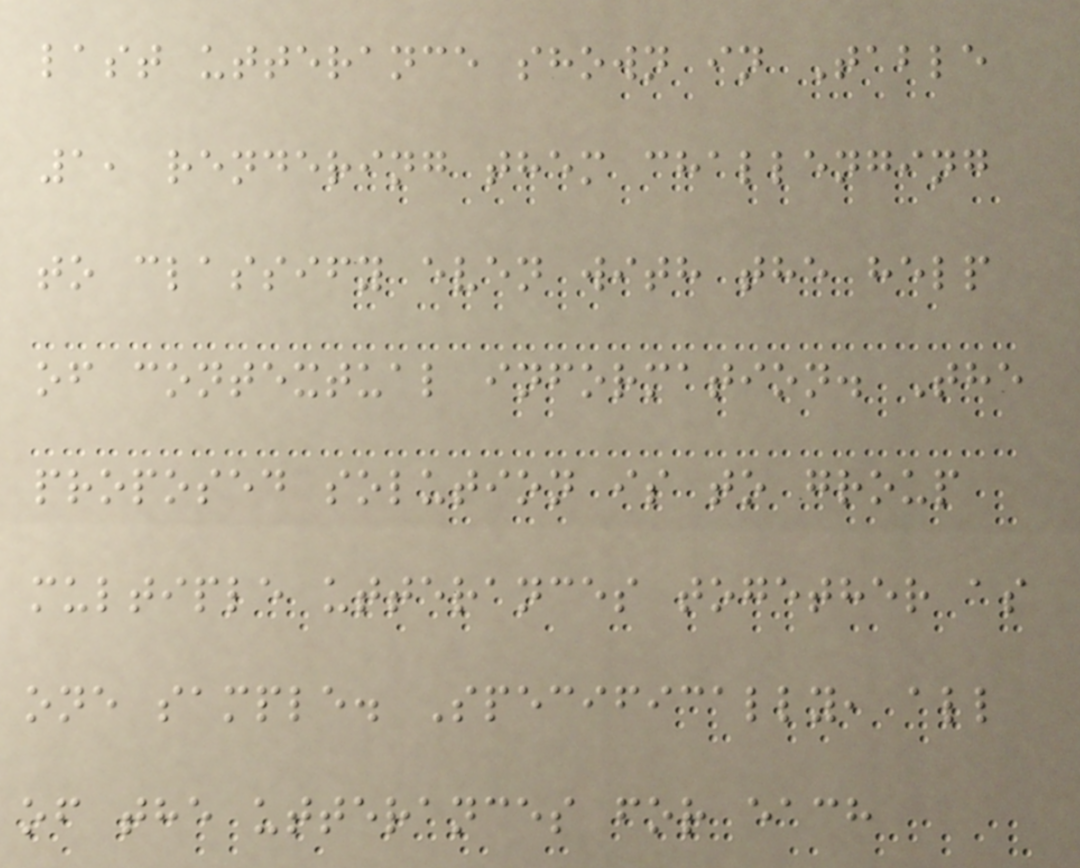last utterance shown in Table
1, rendering them challenging
to classify even with the help
of contextual information. The
proposed solution is to group
multiple utterances together as
one sample. Specifically, all
of the utterances for each
